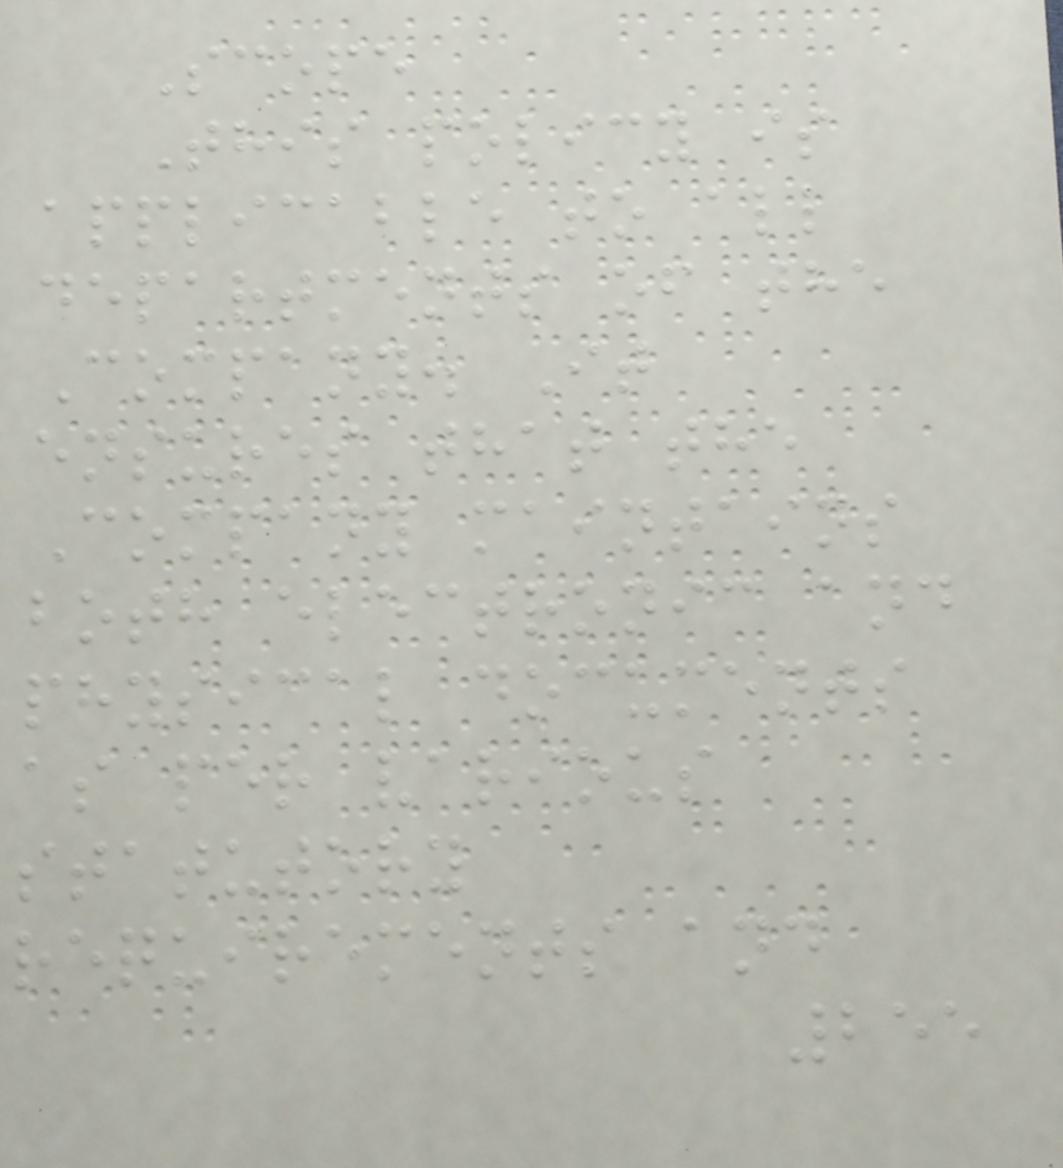Scope
This policy is
applicable to all
departments of the
Company. It
ensures that the
Company maintains
both electronic and
physical documents
as per various
statutory
requirements and
255
